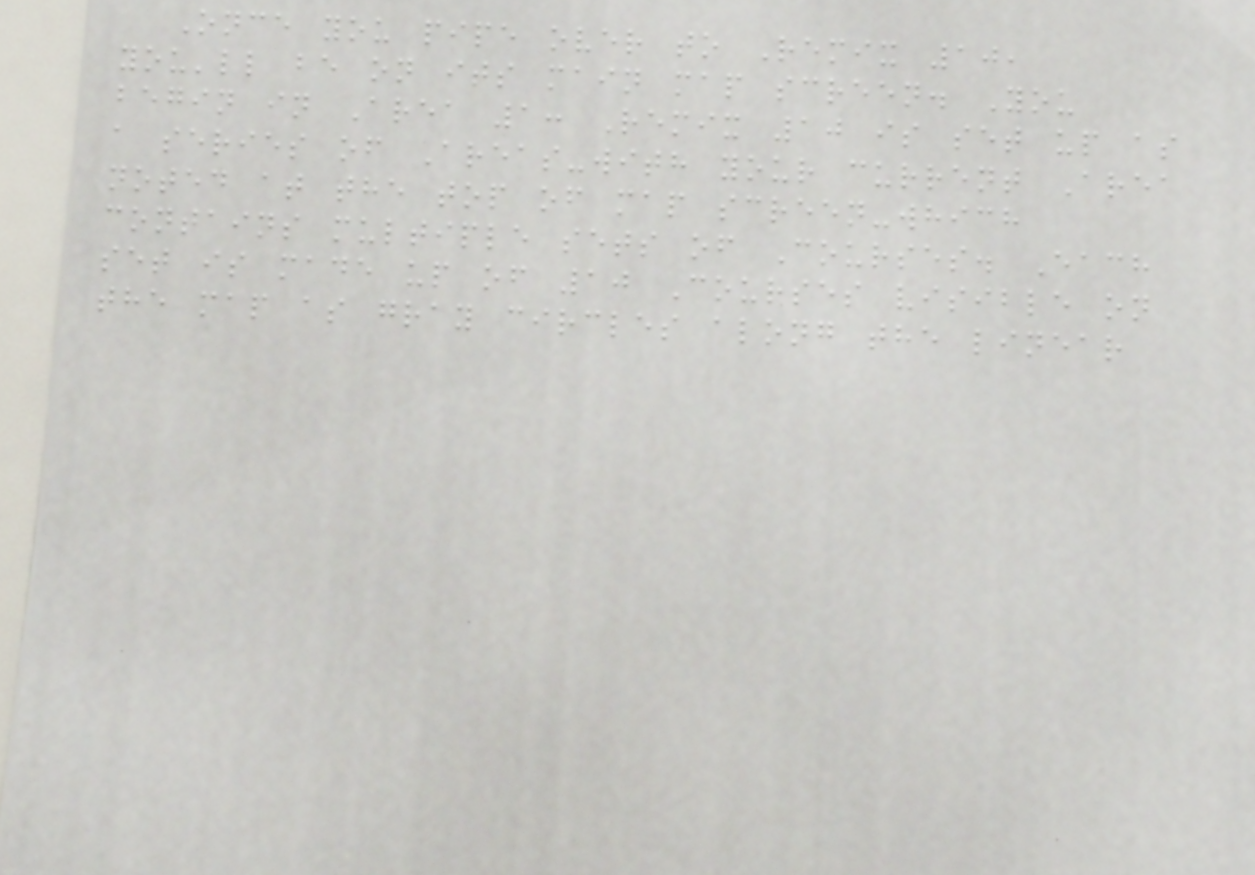Once you pipe over to Remix 10,
you'll be on its main map screen. You
begin in Area 1: Remix 10 is set up as
a series of Areas-with your current Area
noted at the top of map screen-which
contains multiple sets of Courses. Each
set is made up of 10 Courses visible on
the map as gray circles along the linear
